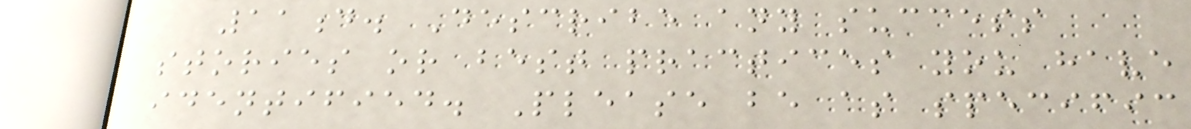11d. Describe any success
stories or best practices you have
identified. Please be as specific
